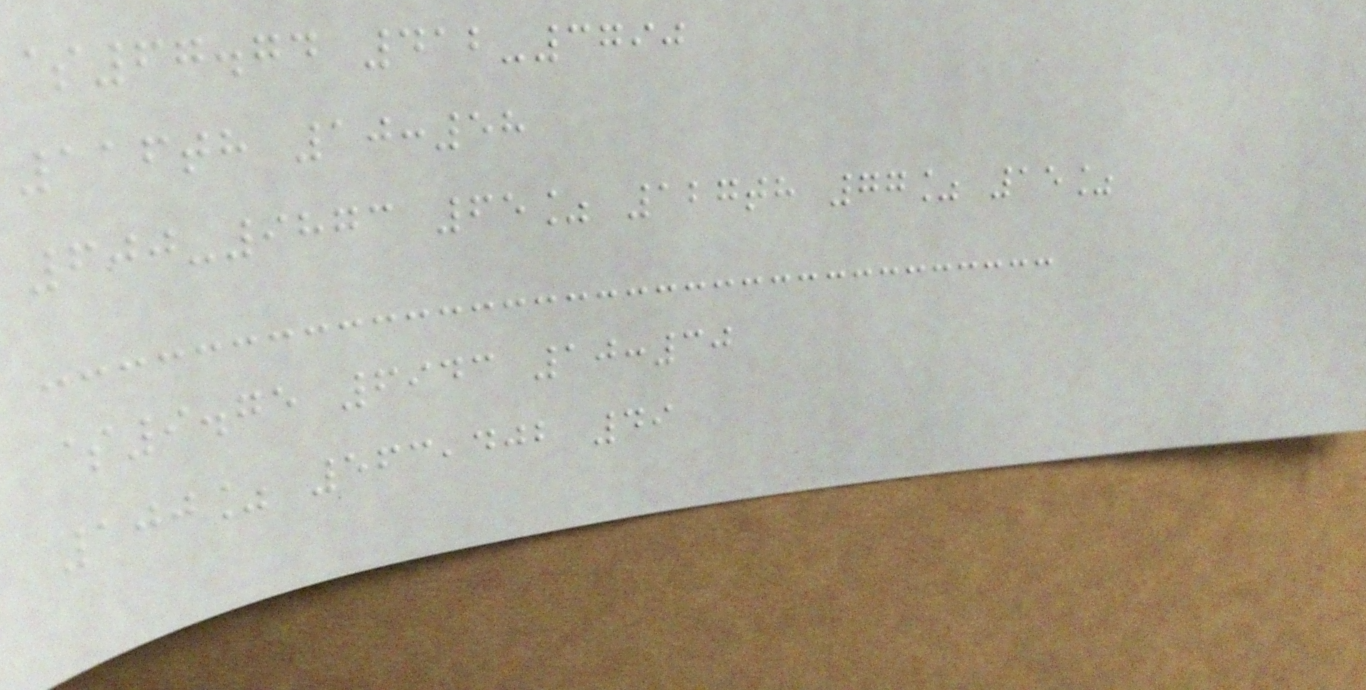$67.74 412-3790
116th 10:58
600-9873 65% 127th 77% 15%
$9.75 6943 10:30
100% 563,402 49
